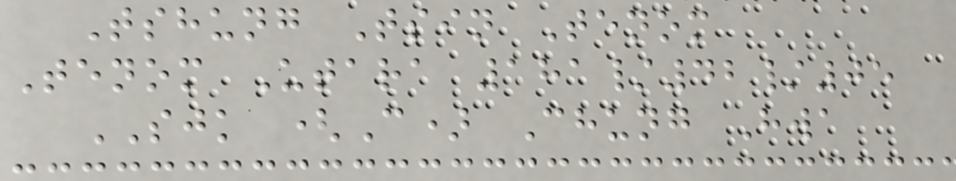Tshung Tsin Tenom
Tenom Utara 181/42/05
SJK (C) Chung Hwa
